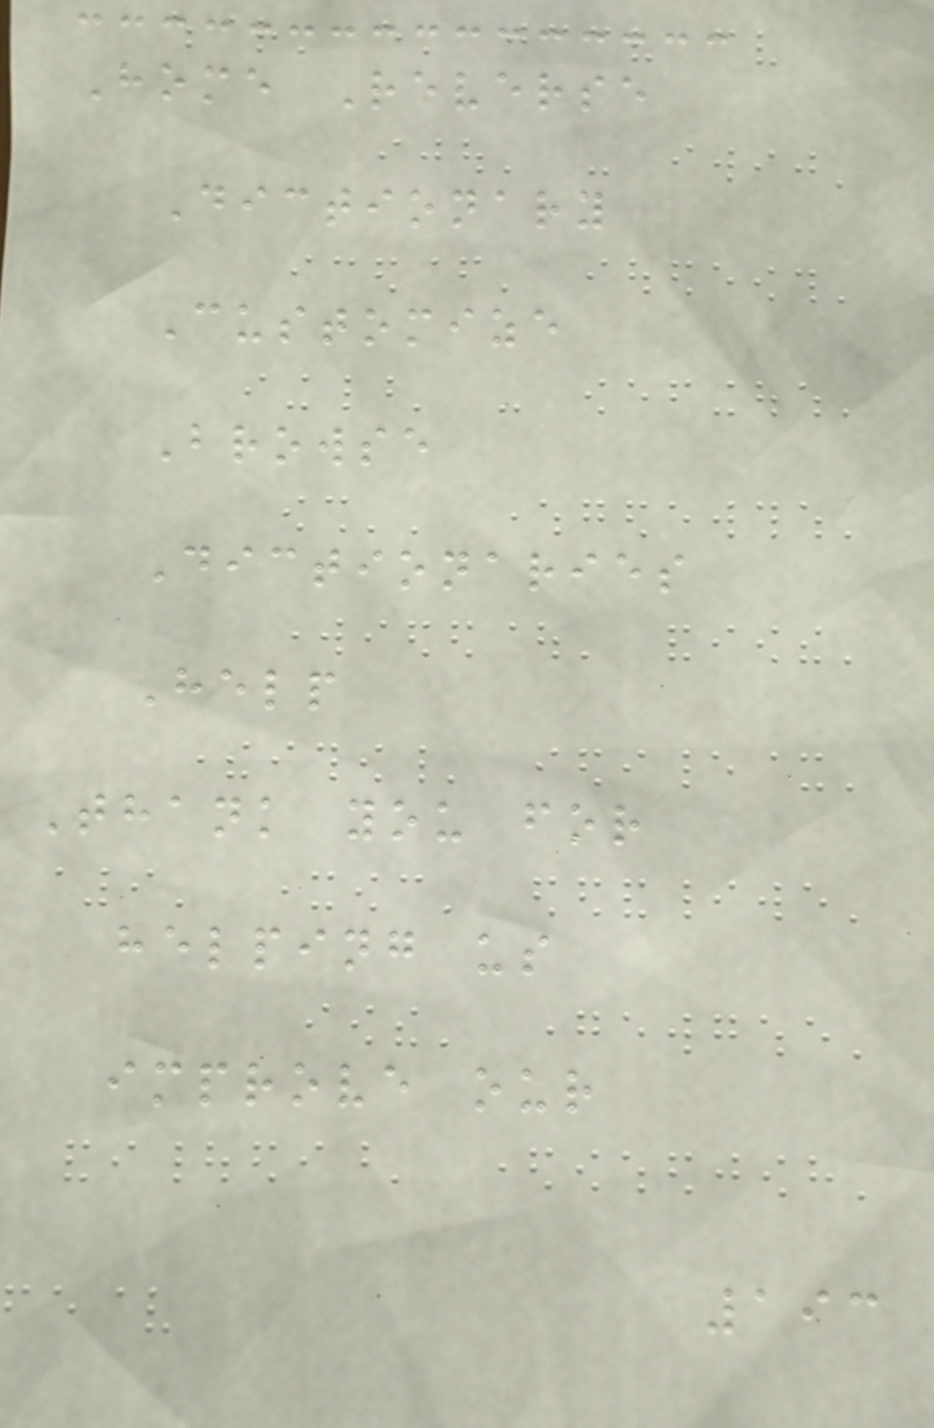Home Reverse
Dictionary
Customize
Browse
Dictionaries
Help
Thank you for
helping us
improve our
193
